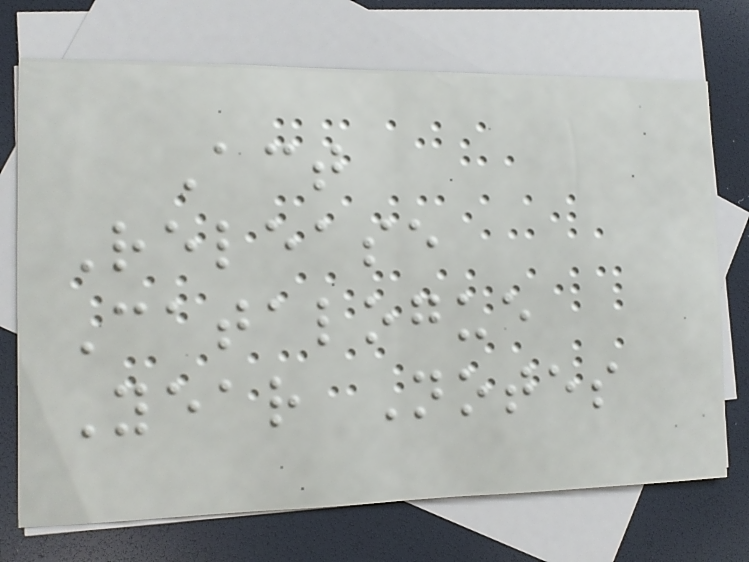Act
Release
Catalogue
Year Notes
